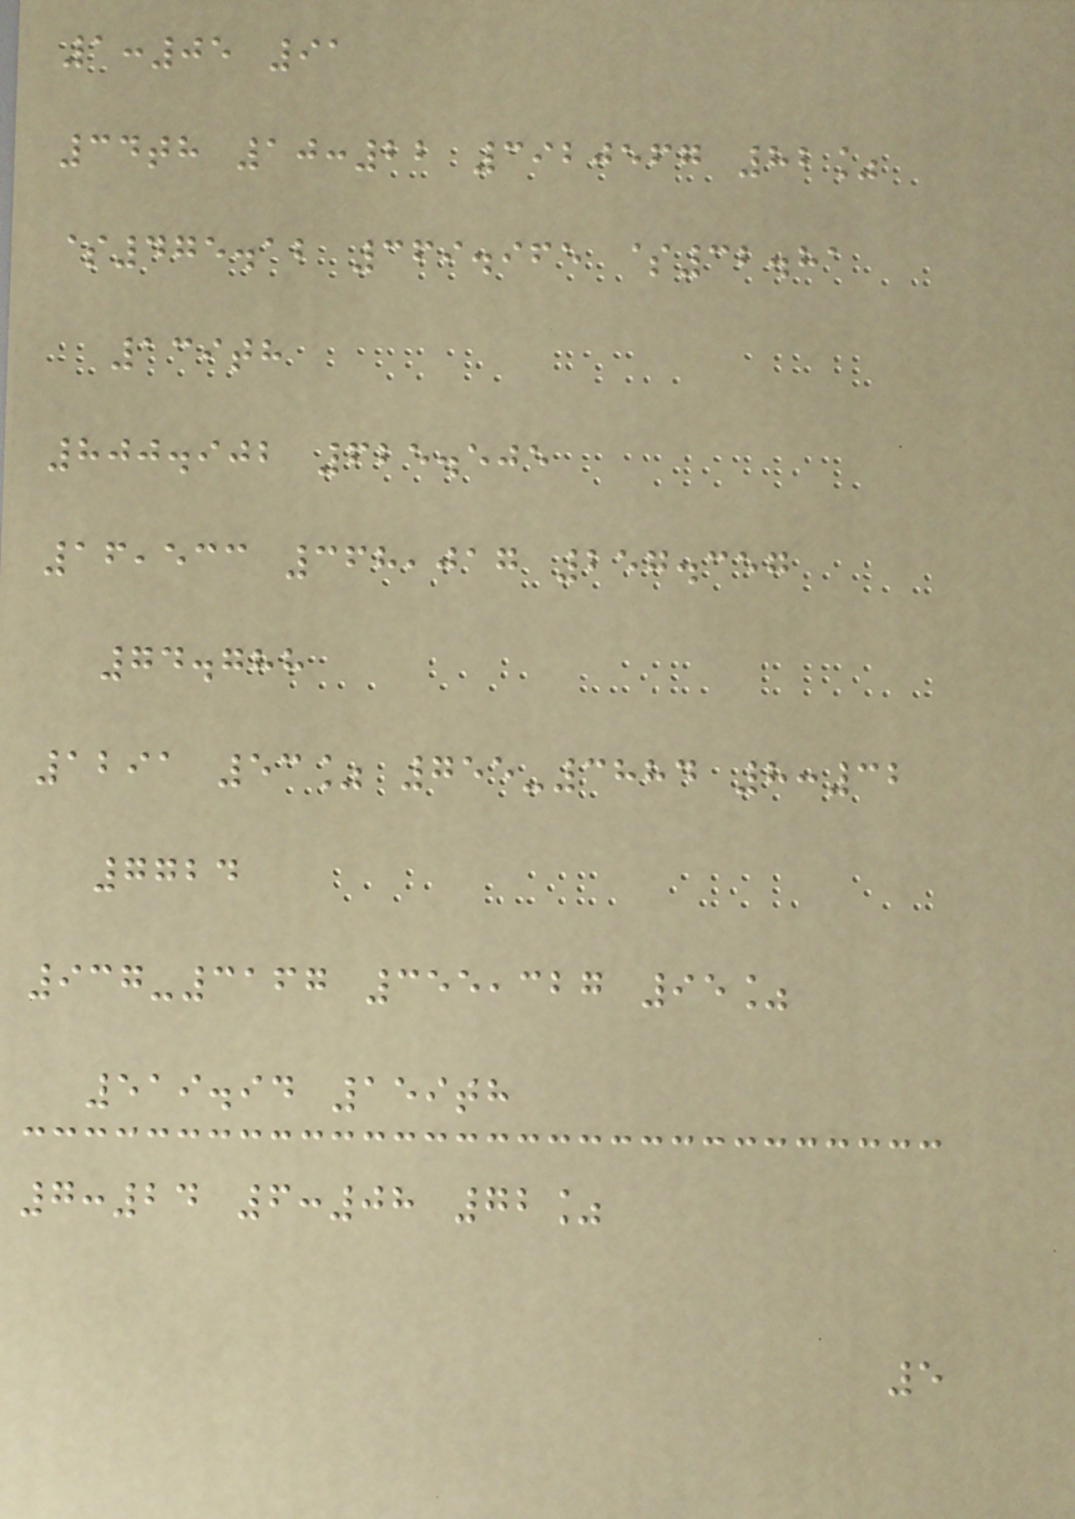1:05 91
34th 10:22 3920567 82%
$475.12 369.965 $32.81
139th
800.902 625.505
16,533 368,017 257.357
74.788
1291 53% 755-3884 8:32
7724
937-3167 355,327 95%
519.94 159th
7:24 6:08 72%
5
